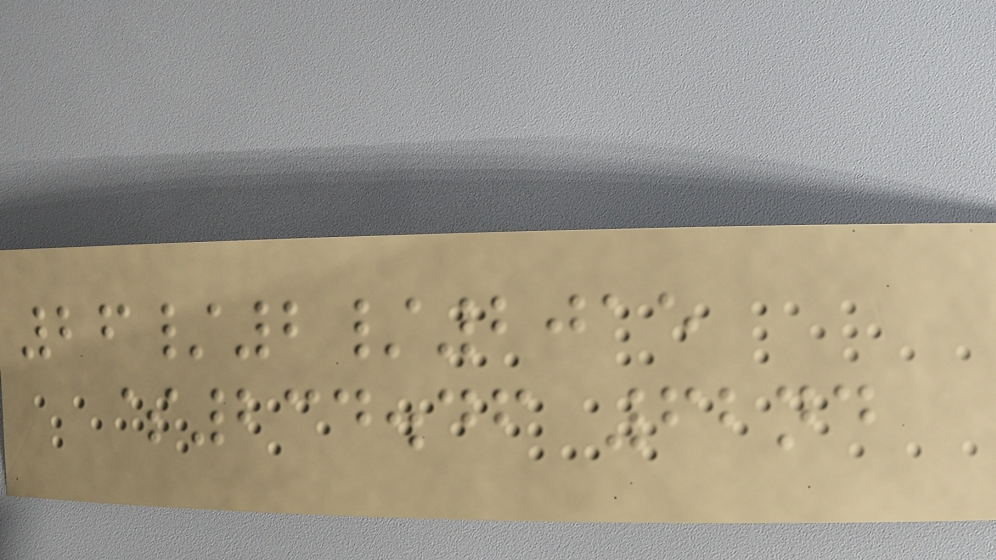26/2/2015
$234.46 62nd
